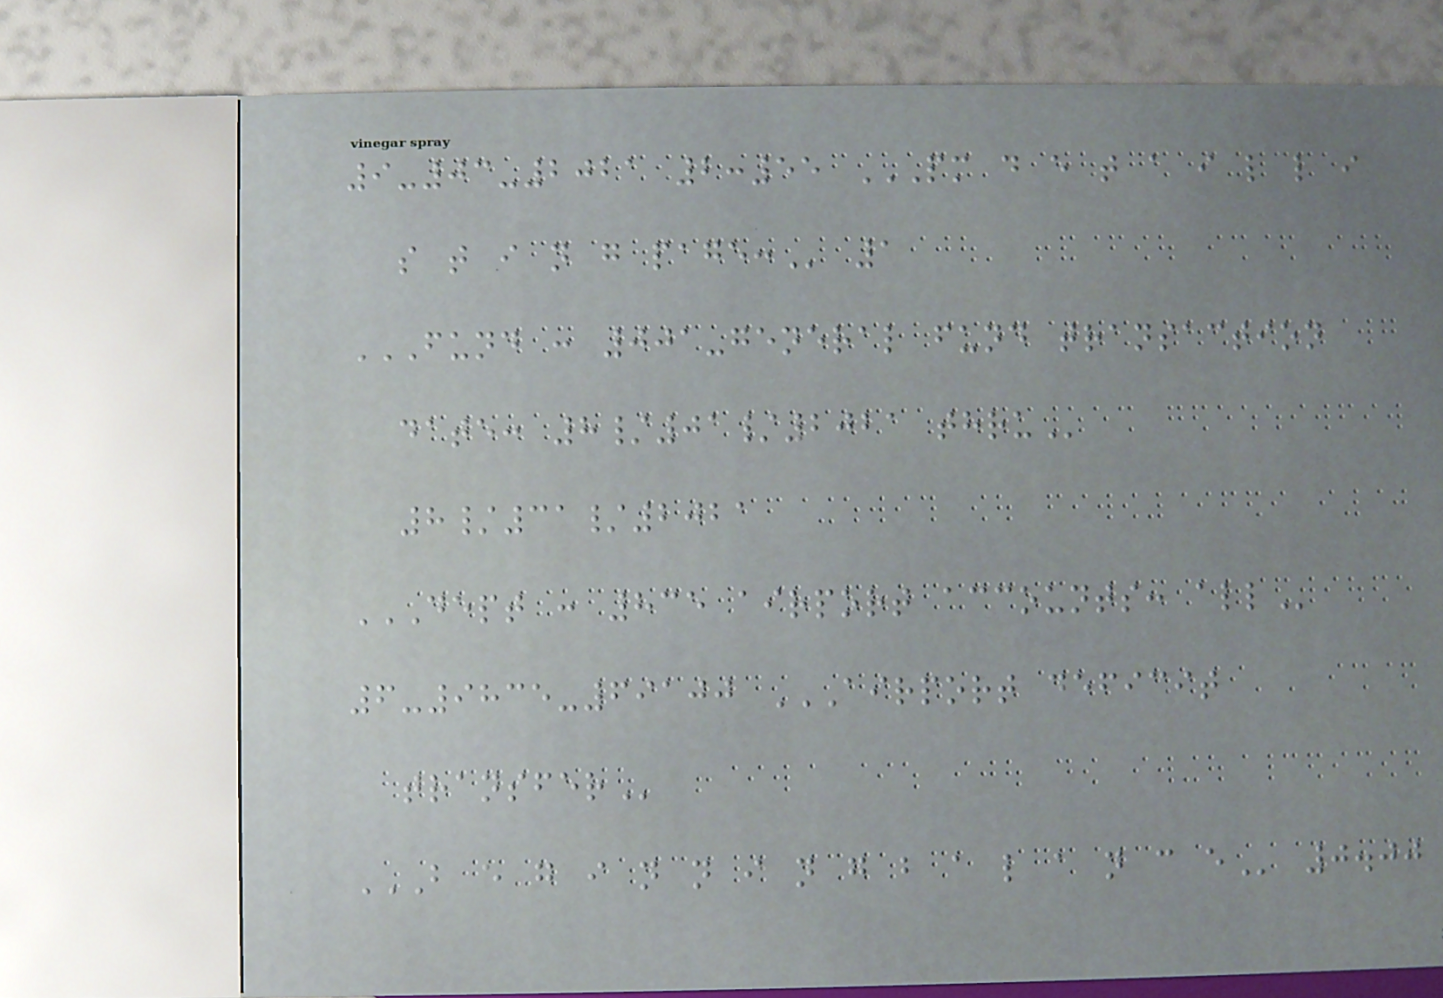9-03-2021 2:55 PM D E T A I L L I
S T I N G PAGE: 1
FUND : 001-GENERAL FUND TRANSACTION
DATE: 8/01/2021 THRU
8/31/2021
DEPT : 835 AIRPORT ACCOUNTS: ALL
6-9835-69100 AIRPORT DEFICIT
TRANSFER
B E G I N N I N G B A L A N C E 0.00
